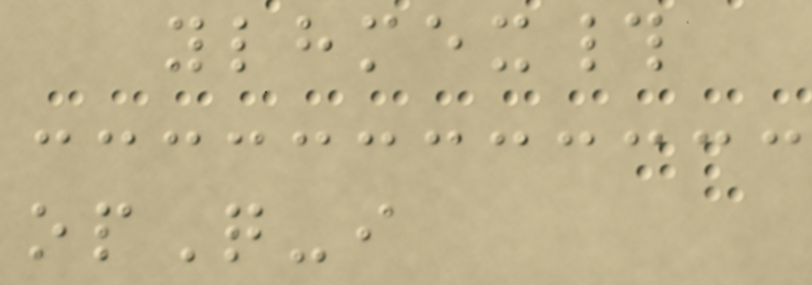ylhmex#
opQ-i
